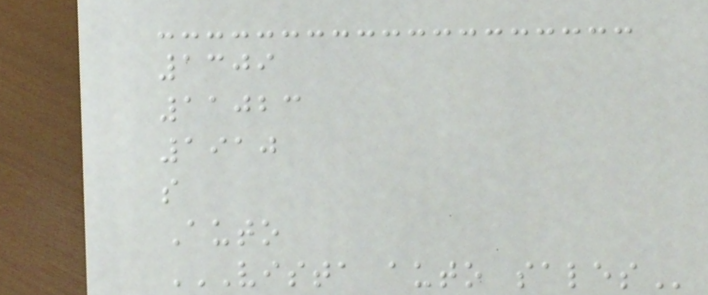1309
11023
1910
s
Auto
VISTA AUTO SALES
